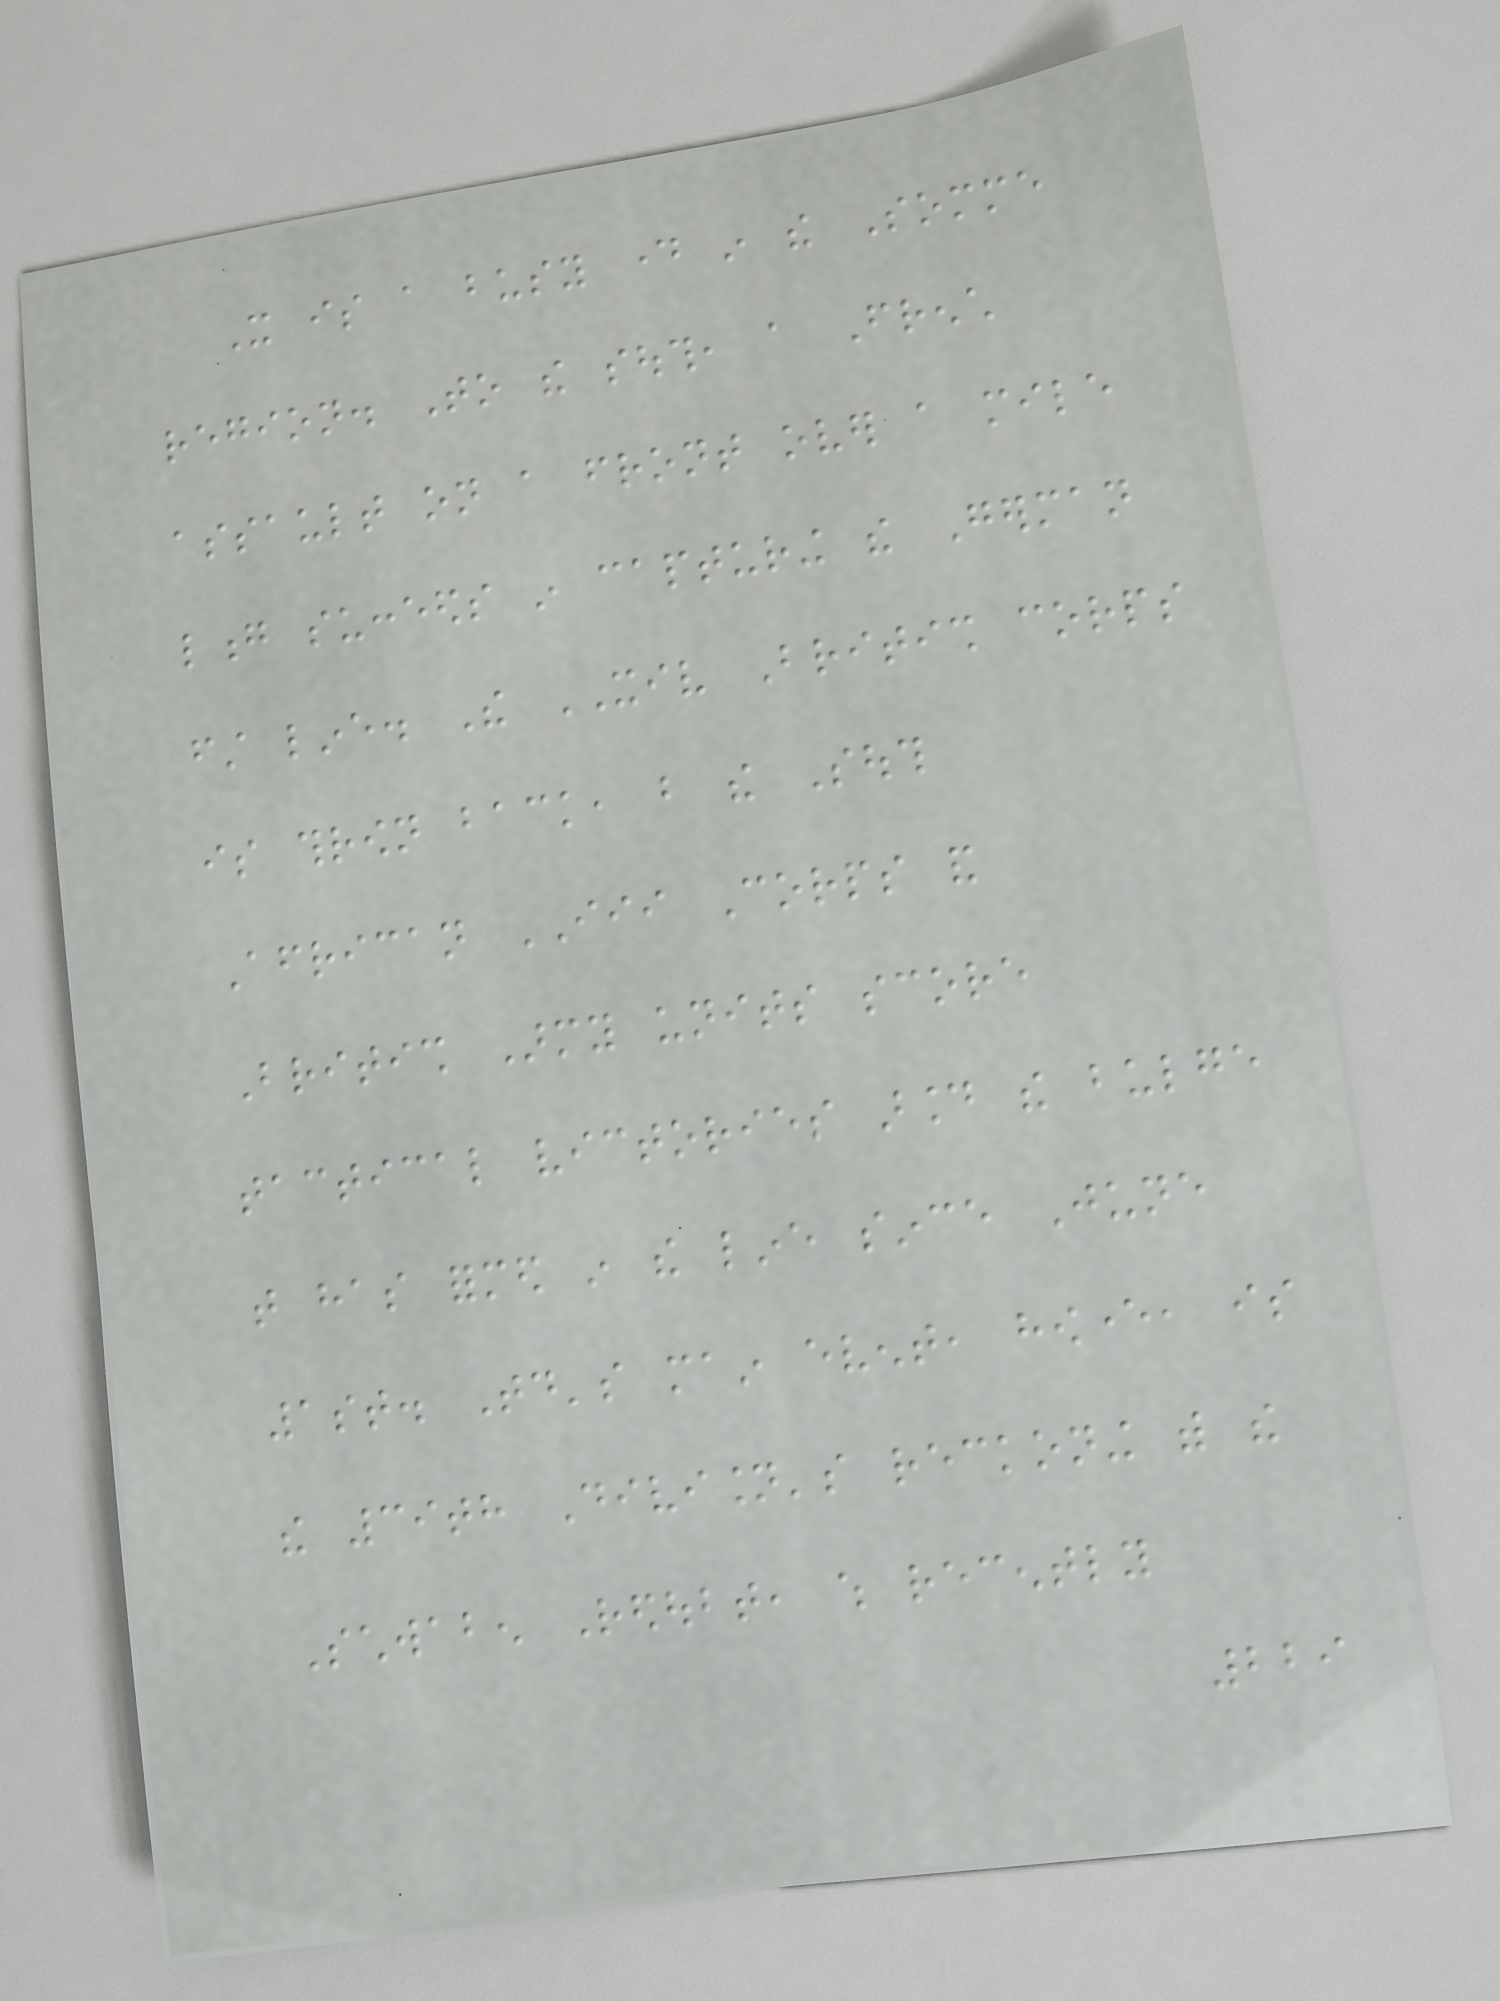It is a busy day in the Somme
region. To the south, a French
assault on a front over a mile
long succeeds in capturing the German
first line. The XIV British corps
is thrown back, but the South
African III Corps and
British Army units score
tactical victories around the bulge
that has formed in the line since June
1st. Today's main event, however, is
the 39th Division's reckoning with the
Schwaben Redoubt, which recently
229
